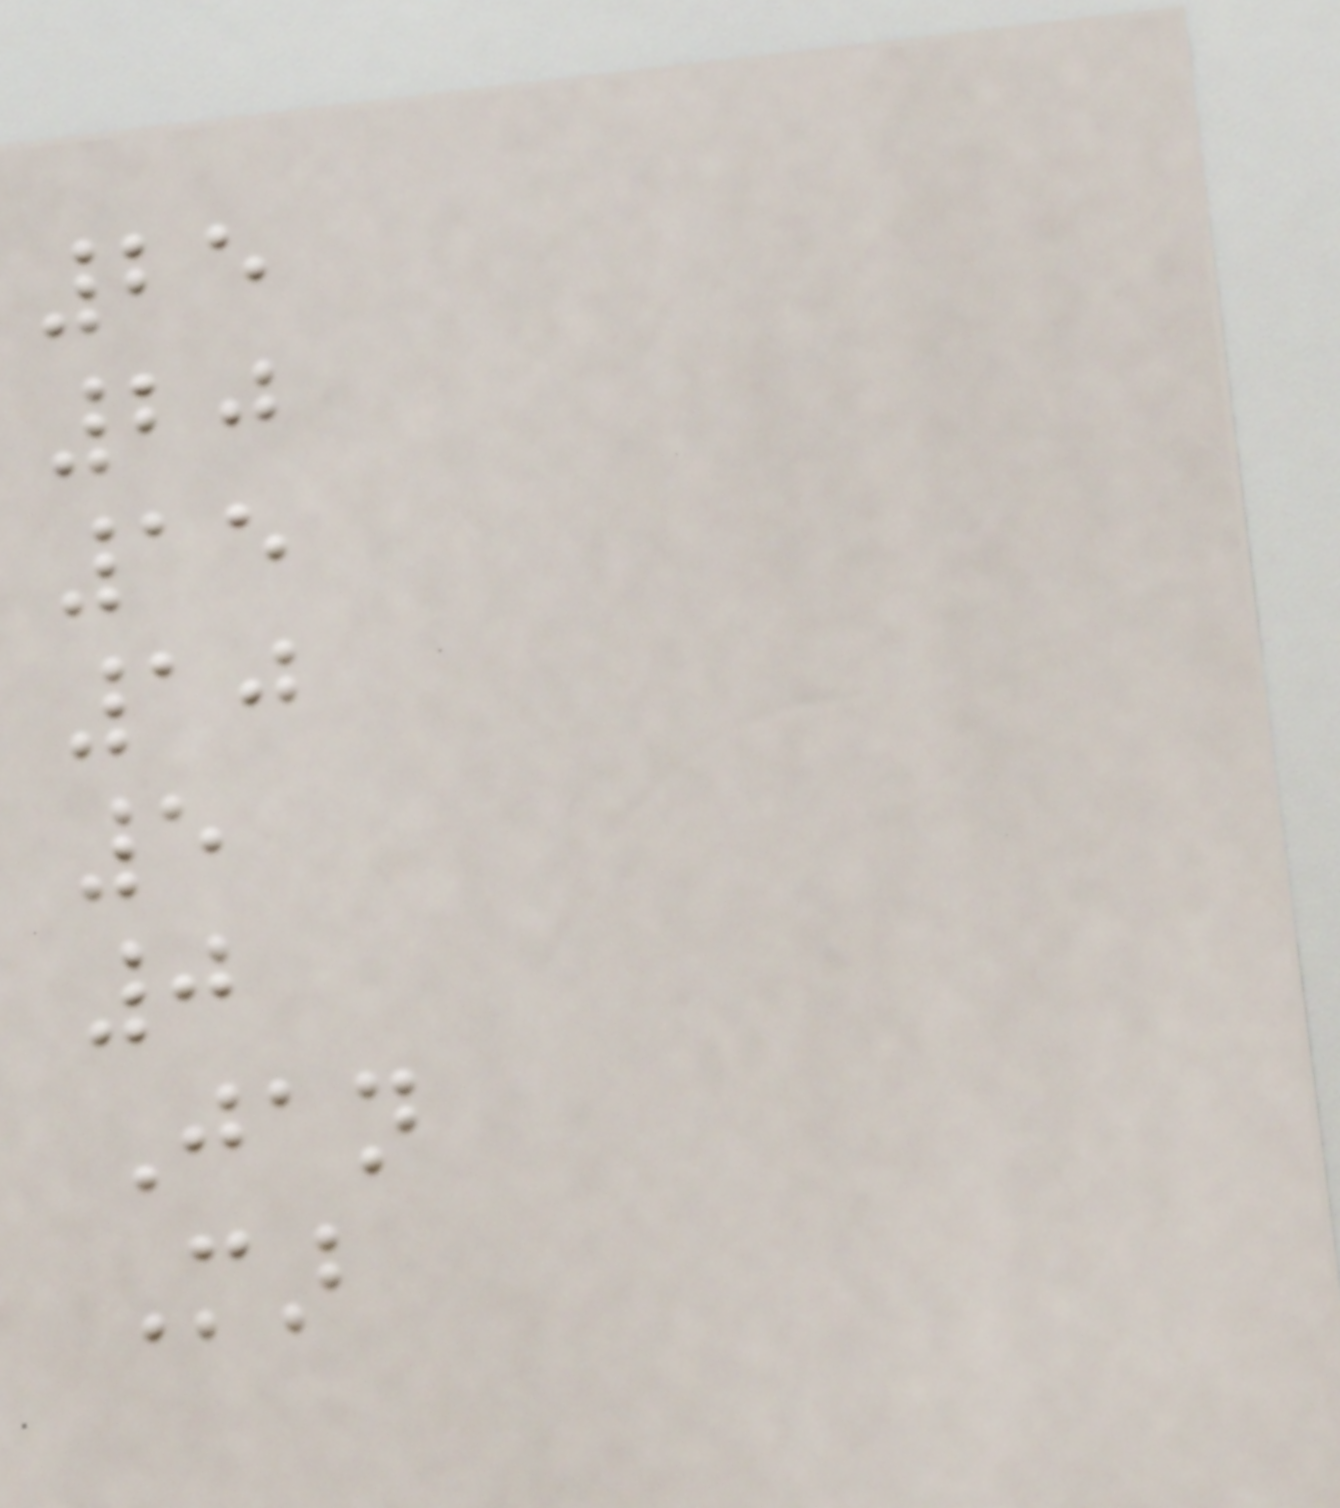25
20
15
10
5
0
Jan
Mar
